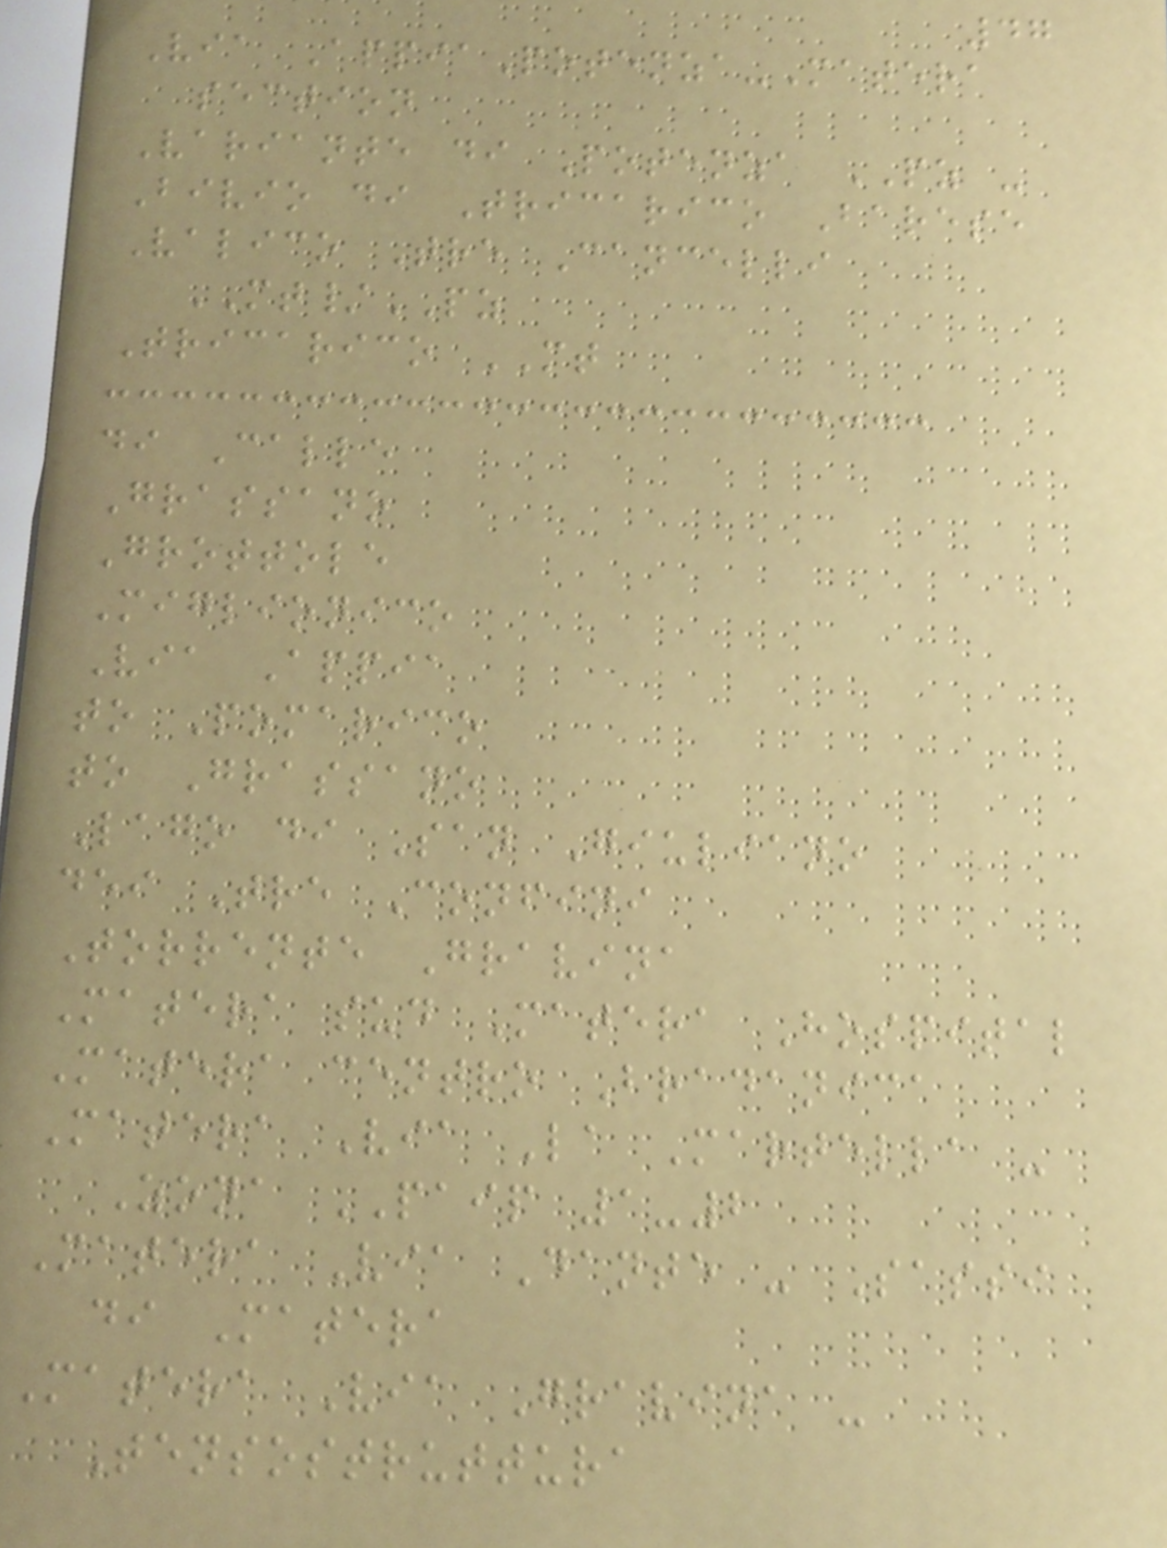47
Via AppiaPotenza-Matera
section
Variante di Potenza PZ -
Bivio di Tricarico Barese
Valico Tre Cancelli
MT/PZ
Tricarico MT
di Calle
Grassano
Grottole
Miglionico
Via Appia
to Pomarico
to Grassano
Lago di San Giuliano
dei Tre Confini
Torrente Gravina
Matera sud Matera Hospital
Matera centro Bradanica
Matera Via La Martella -
Zona PAIP 1-2
Matera Via Dante - Sassi
di Matera
Matera Via Gravina -
Tensostruttura
